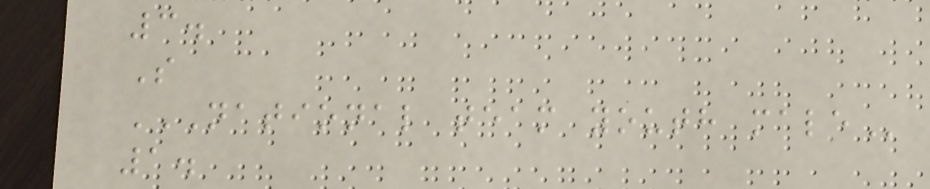3.
S
NATIONAL TEAM YOUTH MALE
1.
